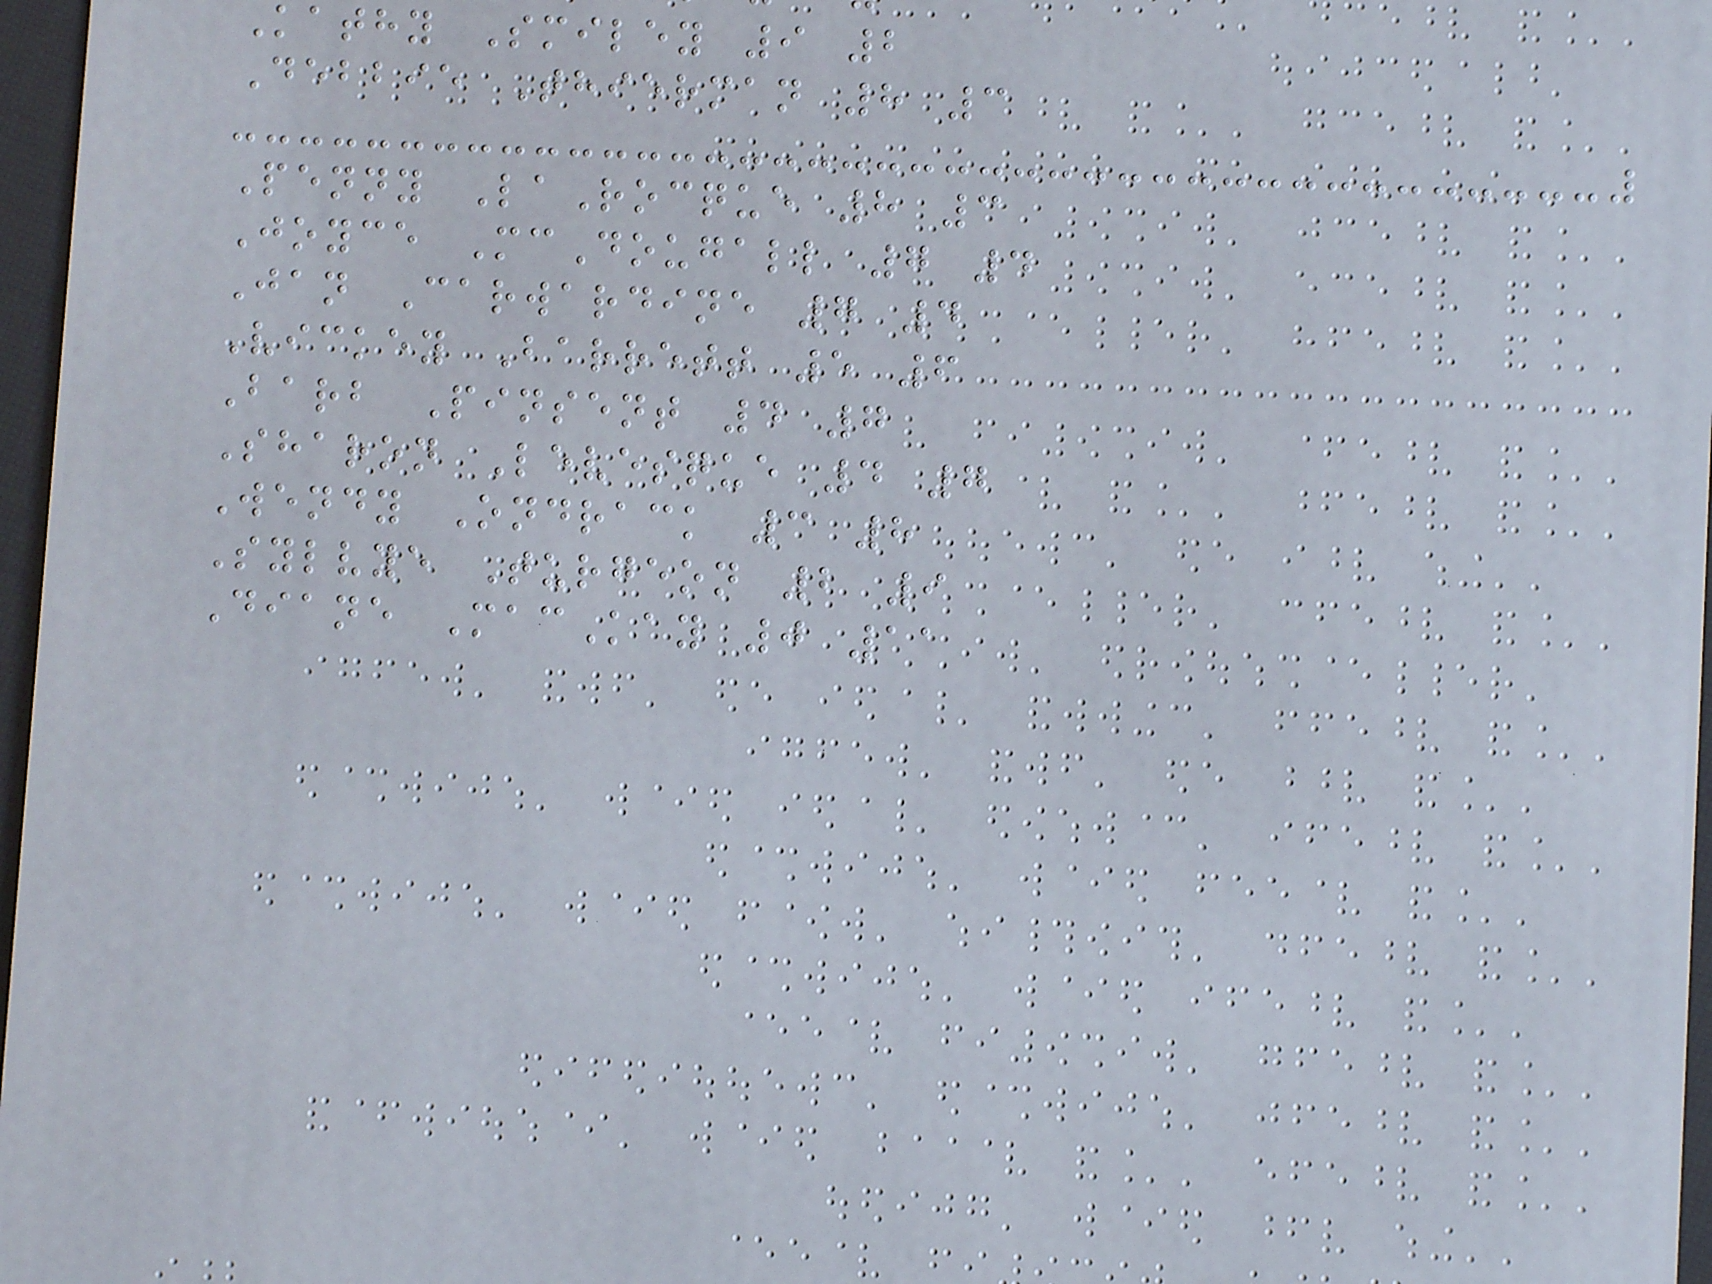Kathy Smiley 9 2
Debbie Thierman 8 3
Penny LaRocque 8 3
Joyce McDougall 7 4
Jan Carwardine 7 4
Vickey Barrett 5 6
Barb Pinsent 4 7
Sharon Levesque 4 7
Wendy Ondrack 3 8
Sylvye Turgeon 2 9
Diane MacKay 0 11
